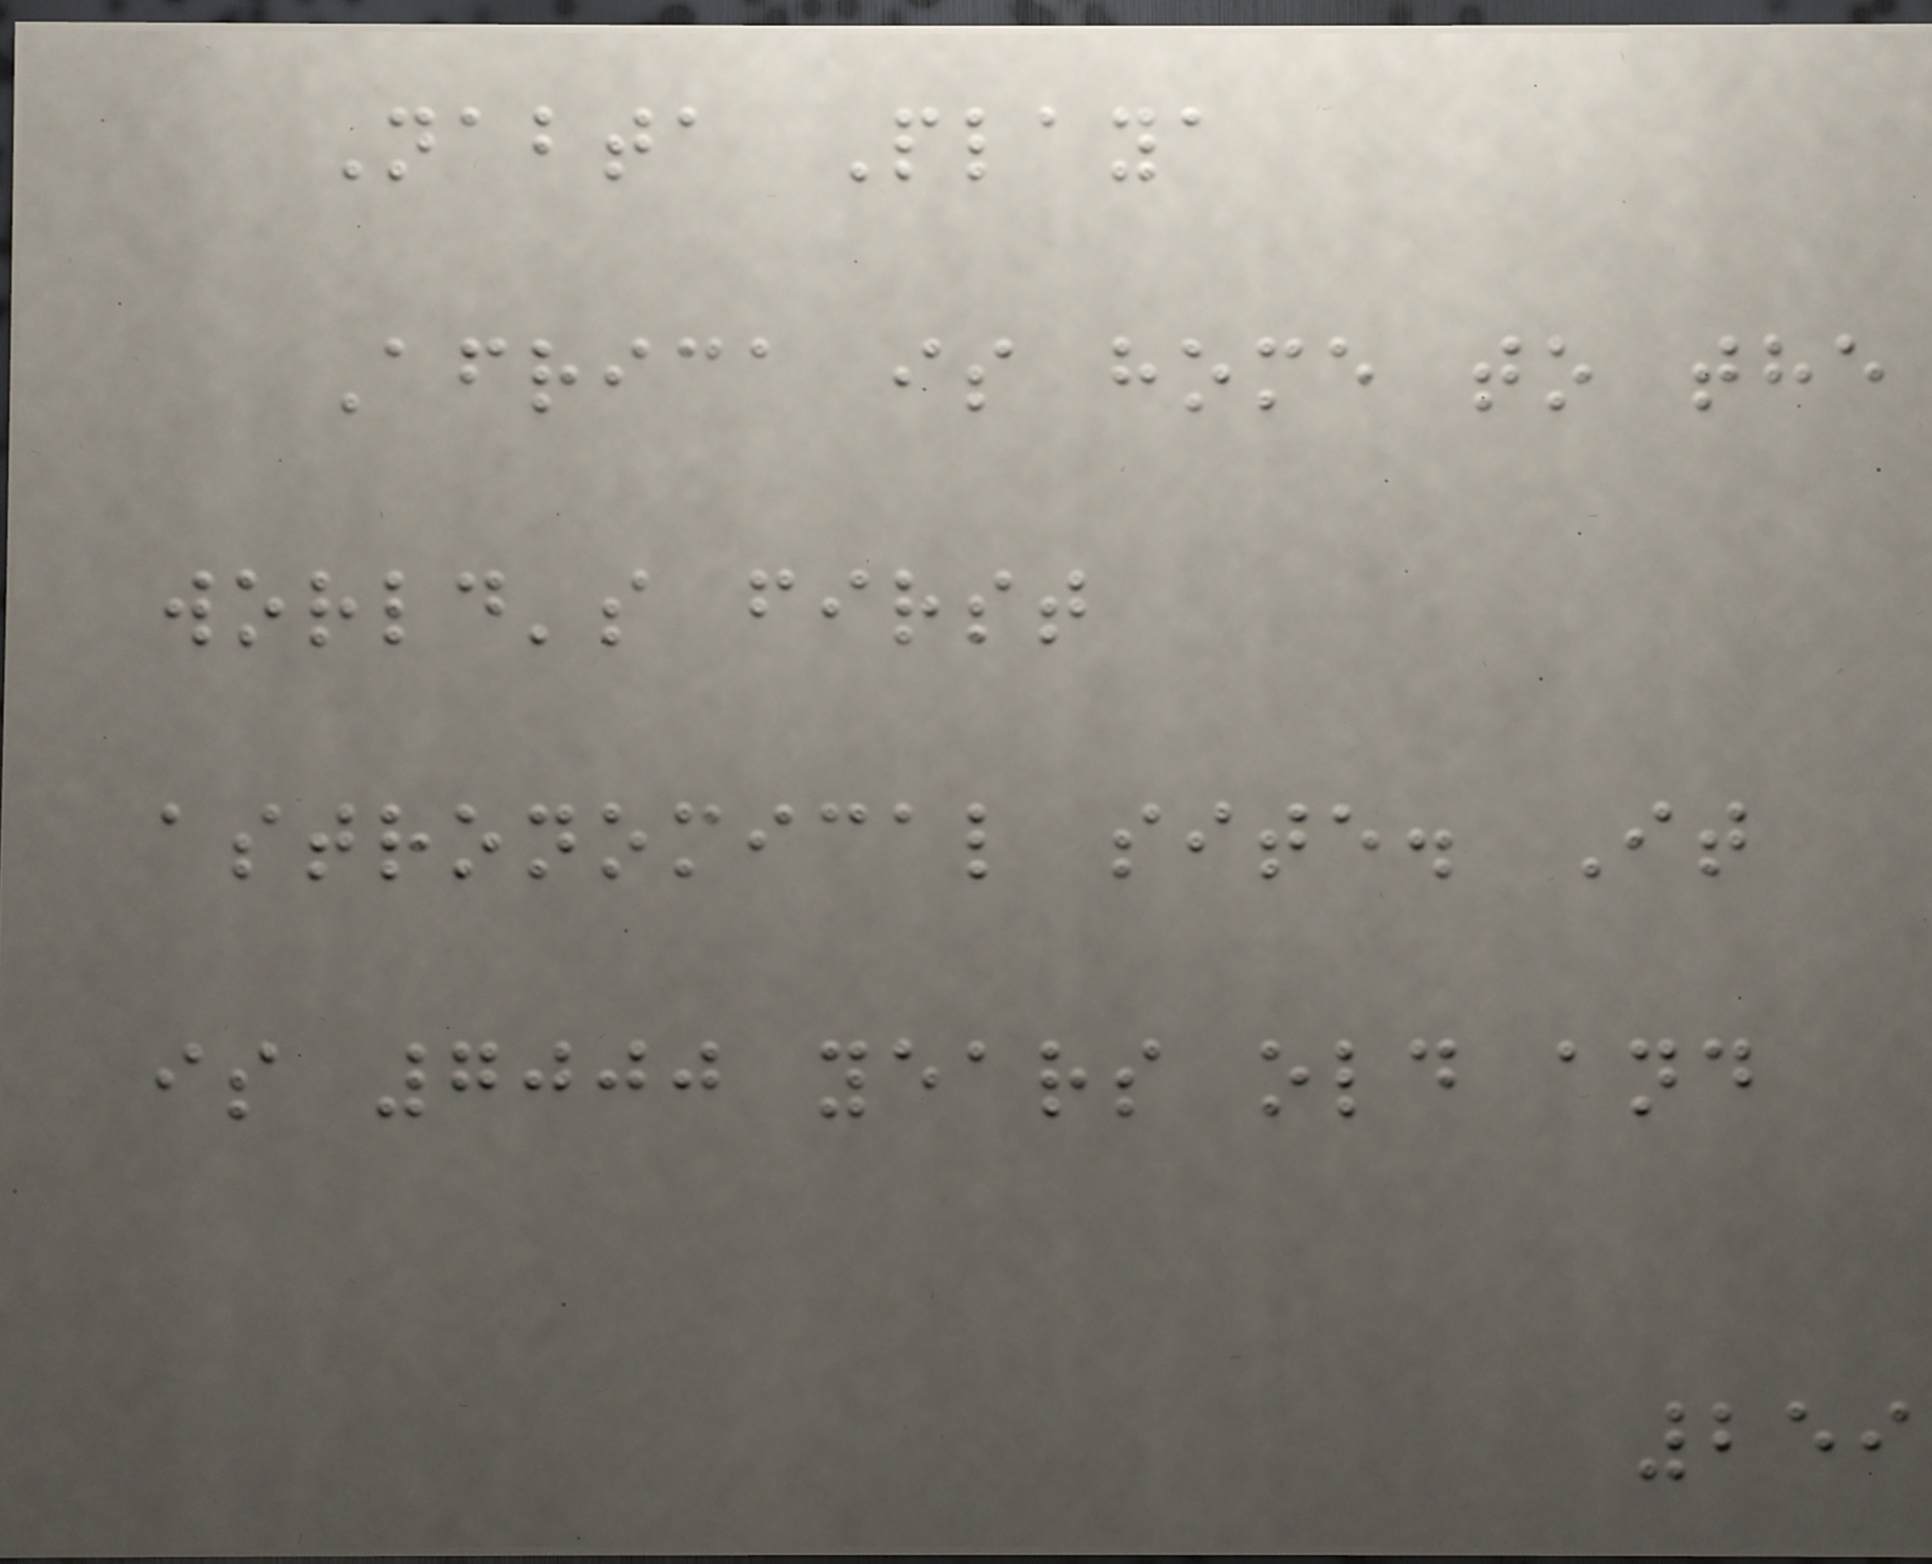Nabta Playa
Africa is home to the
world's first
astronomical site. It
is 7000 years old and
259
